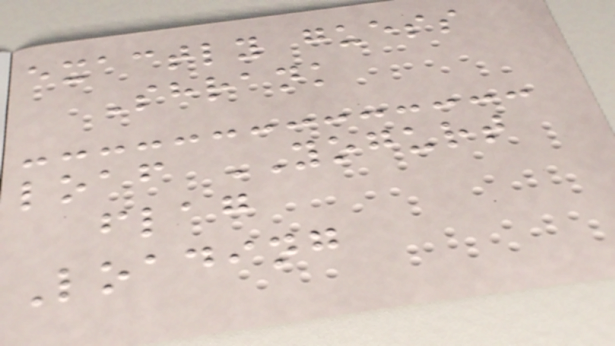exactly guess
Shrank
loaf YOGURT
flag
Loading
